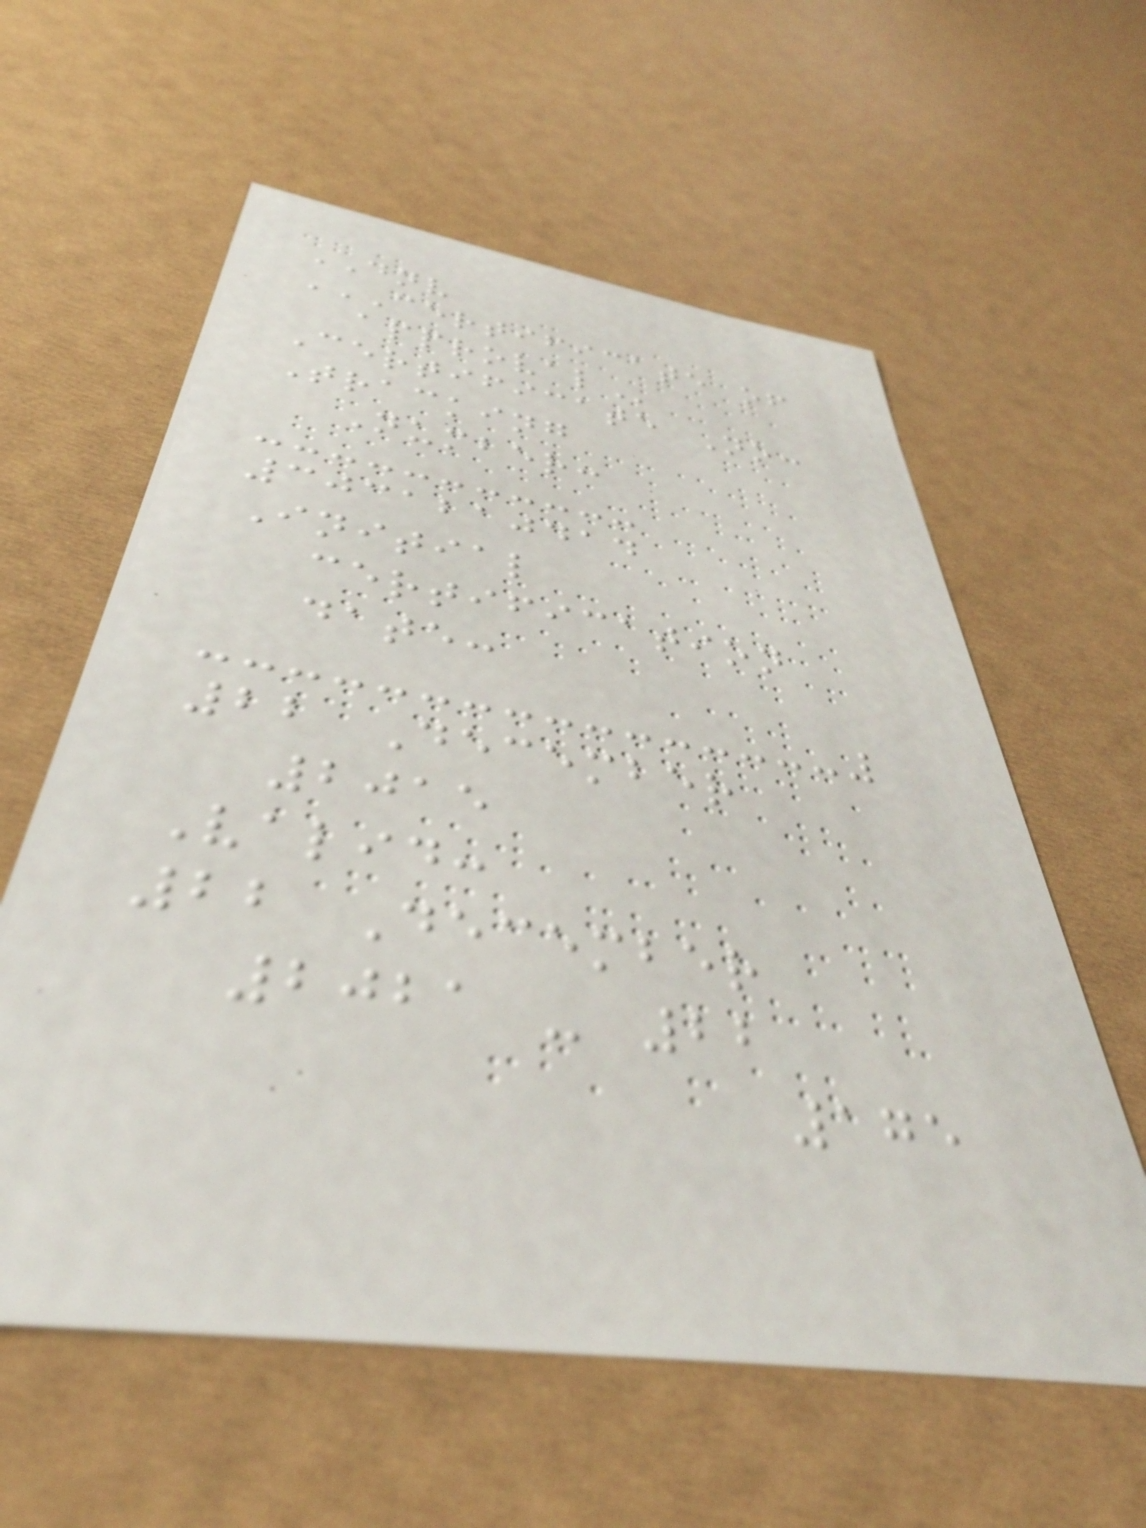DNV
CERTIFICATE OF
APPROVAL
Certificate No:
Tracking
Number:
3031210414
Initial
certification
date:
22 December
2015
Valid:
22 December
2021 - 22
175
